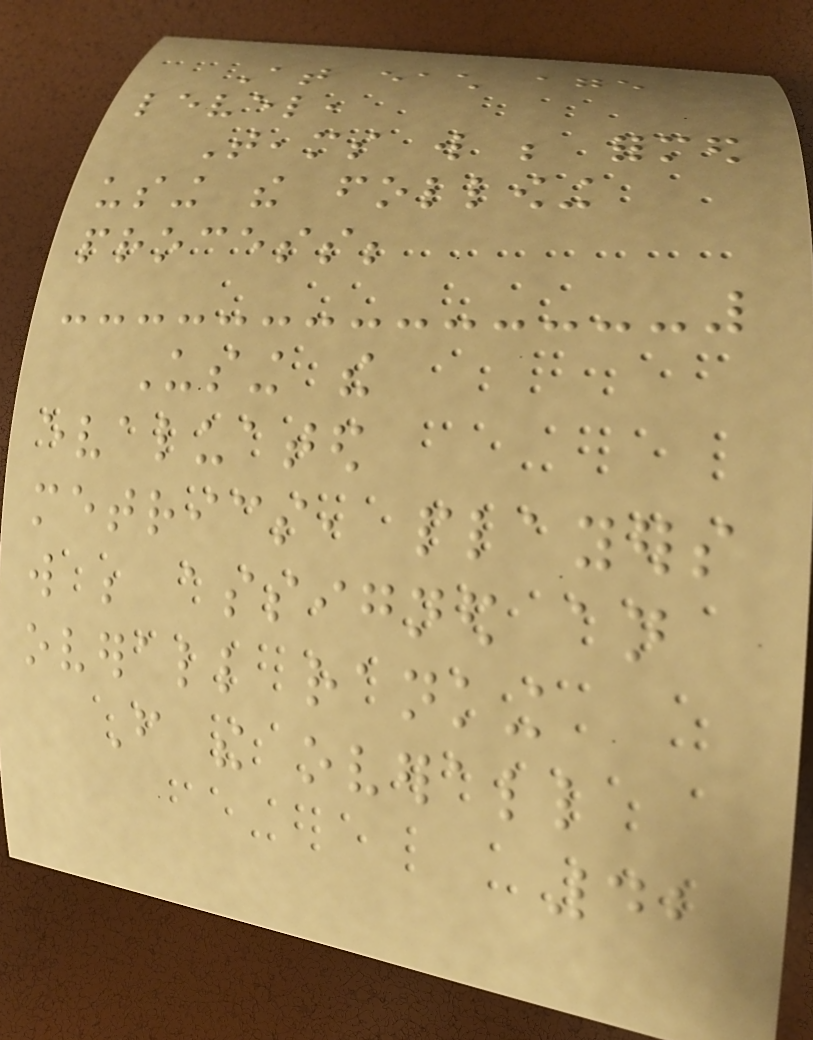At each age
level,
Teams will be formed
using the following
process;
Using the
evaluated
metrics, players
will be assigned an
overall ranking
From the overall
42
